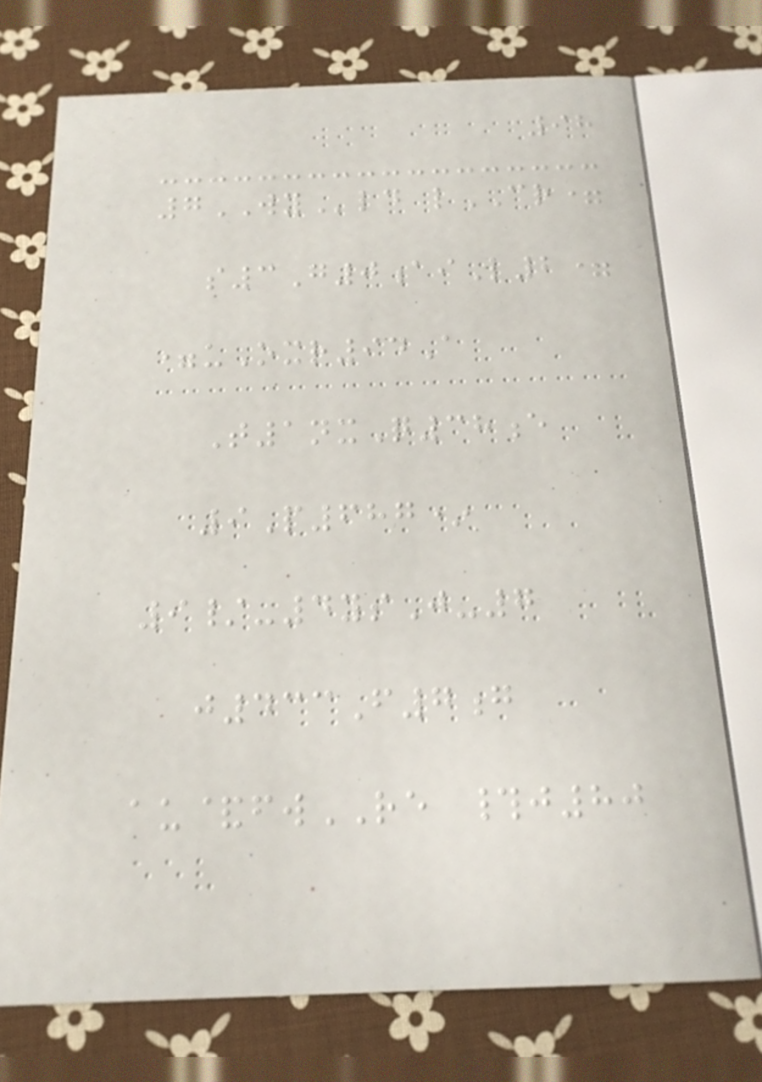98
7WYld lCR=
s3G0aiL2=
=uOxr94A
T1nxQ38e
9P687*
9/-4ysJ-7
j433F7g
au&fwRE #j80
